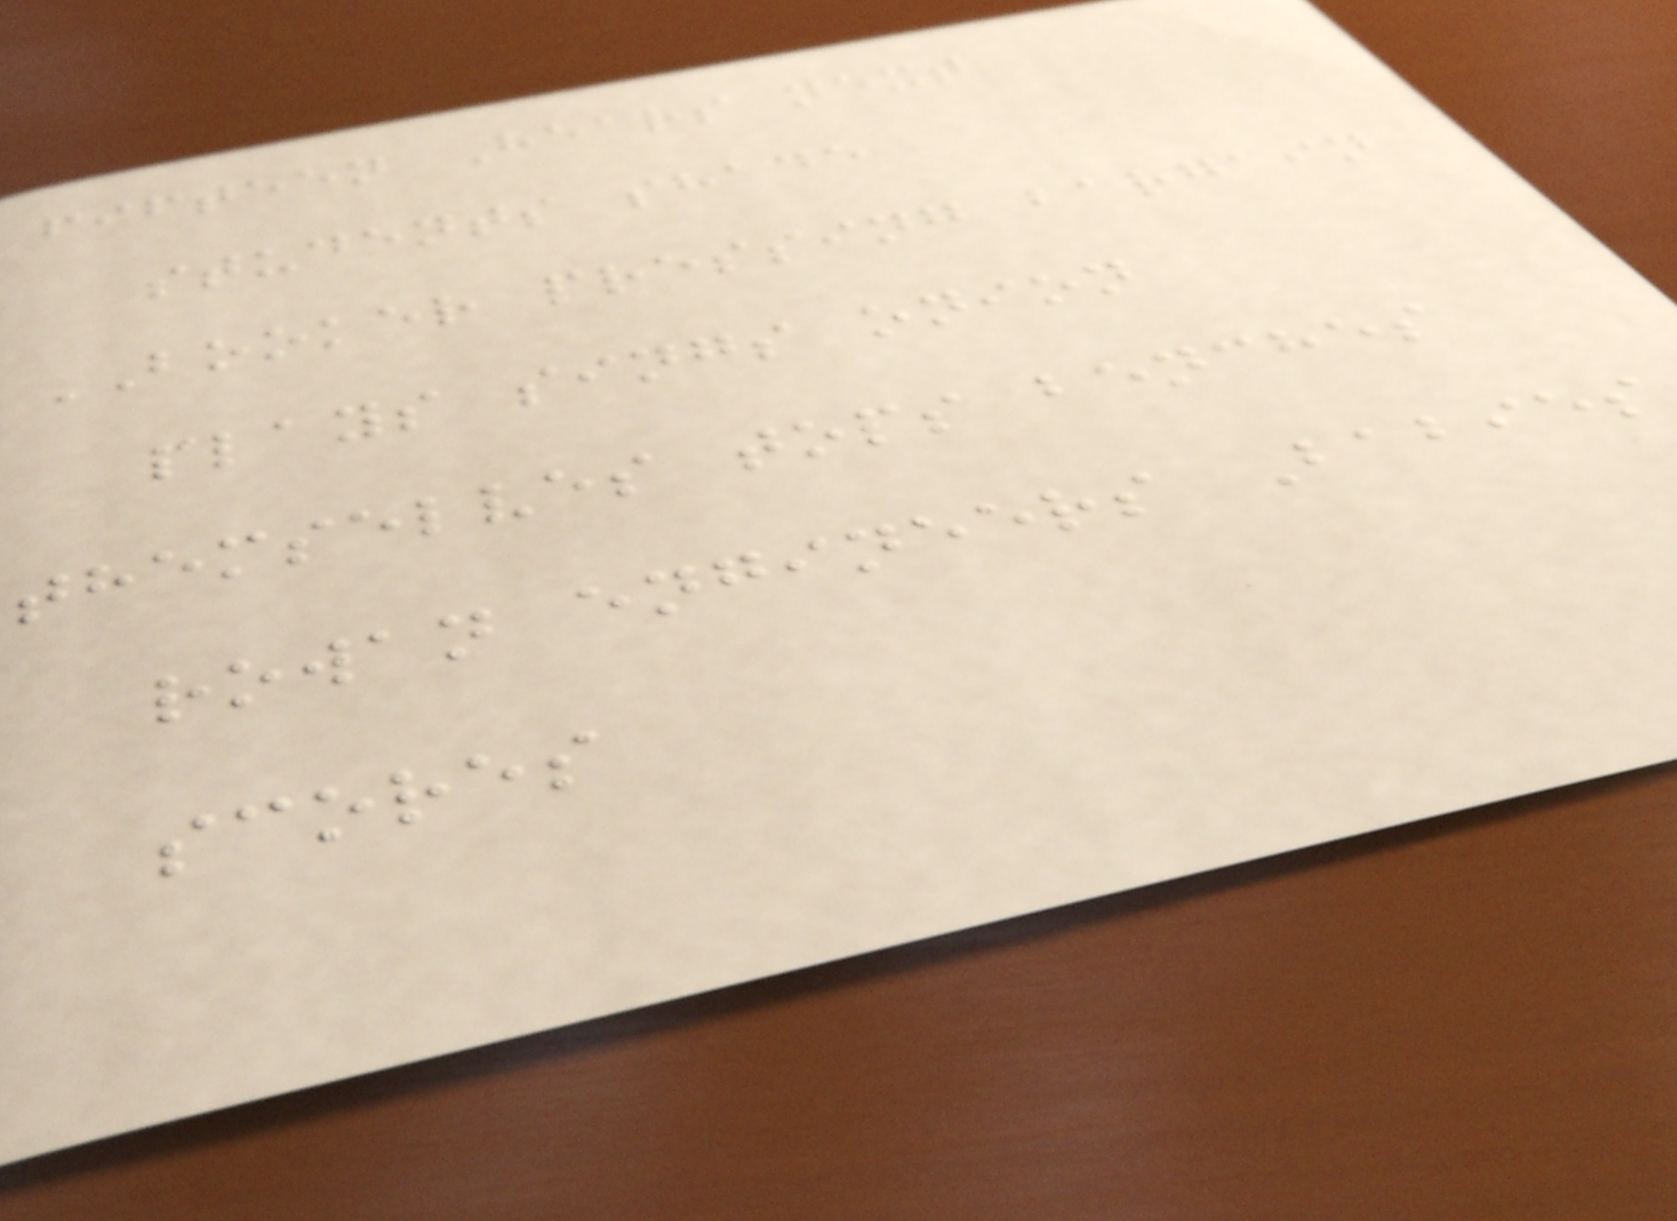fifteen Hears next
students shade
BOOKER pressing bargain
plays sings onion
themselves tops benches
rowan engineers Babies
scores
